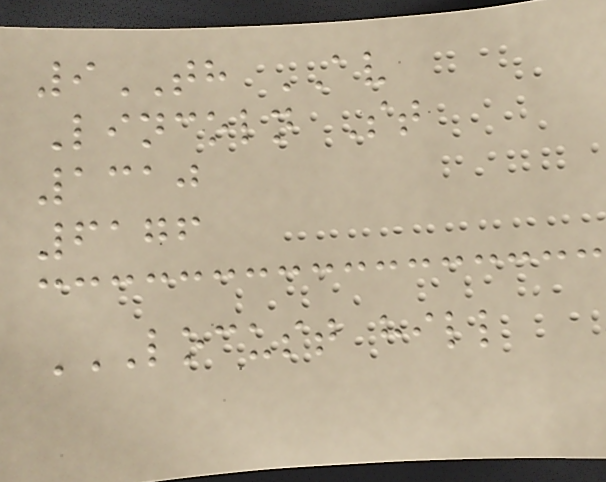9TH AV
Lincoln St
1310
6176
LOCUST HILL
